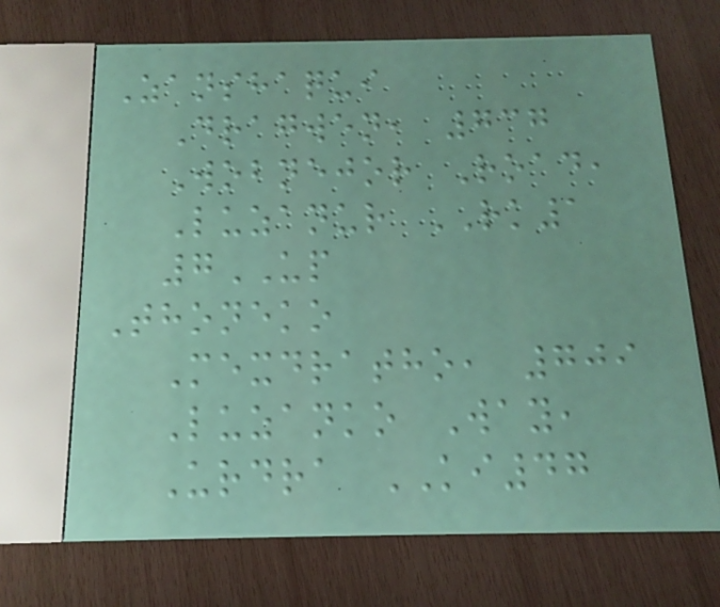Zanshaqui
Dragwen, 737
Wobnejor Road,
Luzanur RK1
7UP
Thoneko
Mexdratho, 709
Luzanko Way,
Urdra KI47
